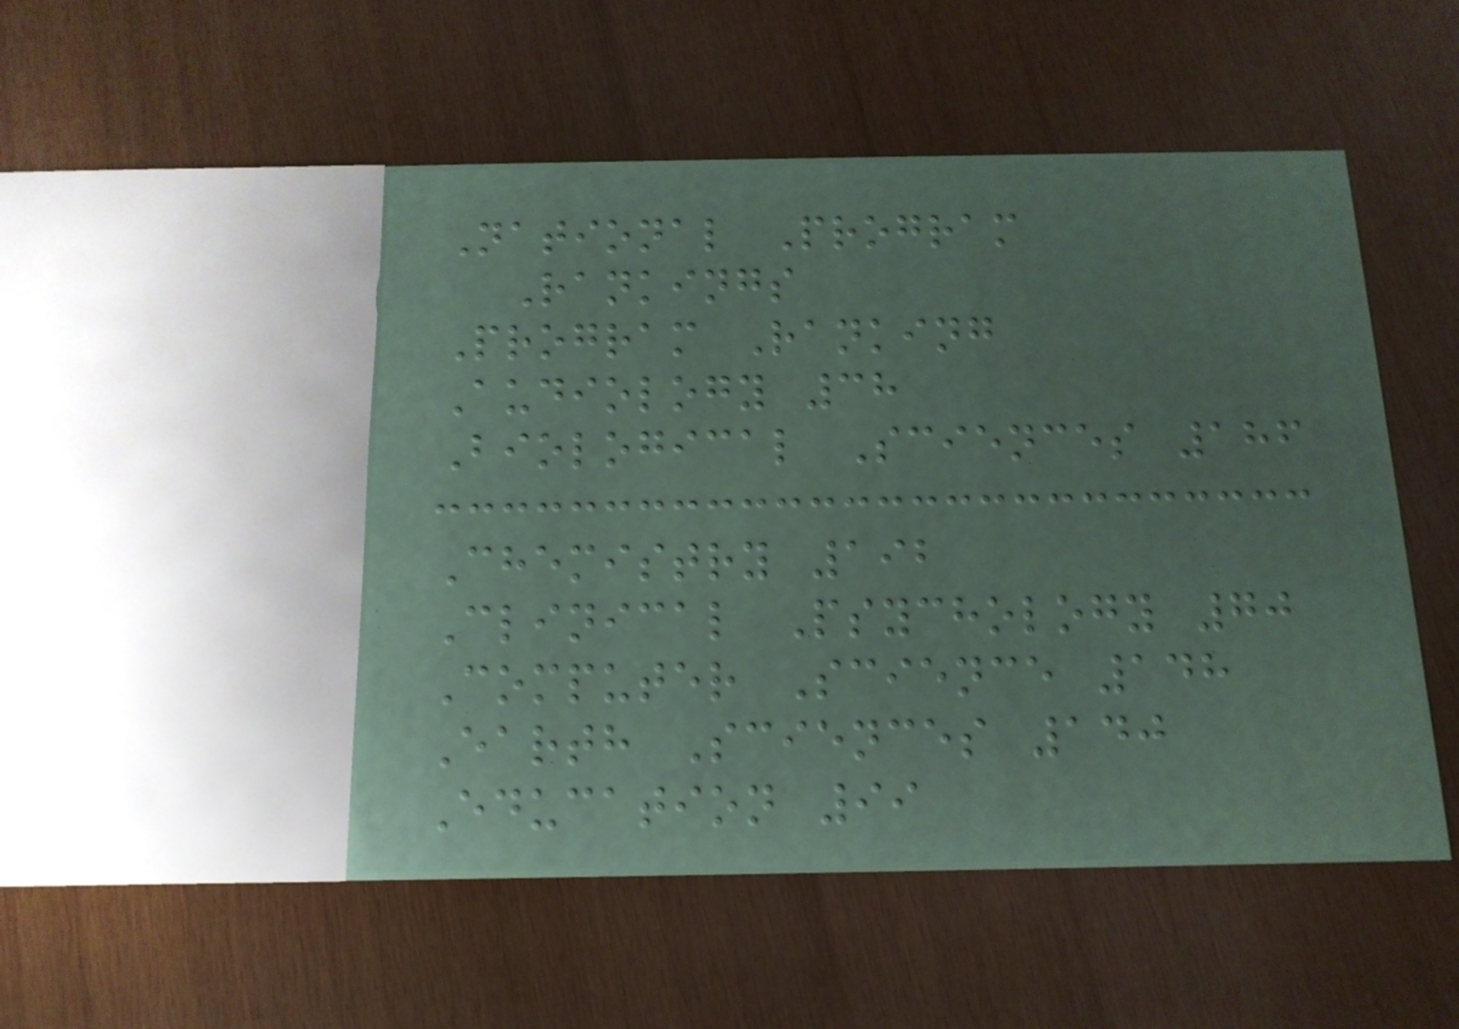National Program
Rankings
Program Ranking
Audiology 38
Biological Sciences 186
Chemistry 192
Clinical Psychology 70
Computer Science 148
Earth Sciences 140
Education 99
